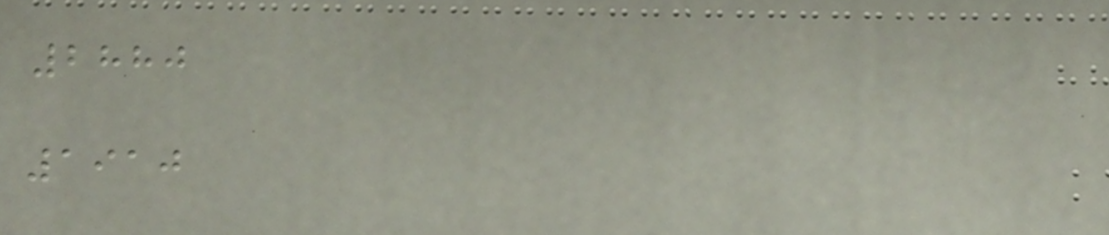2880
1910
